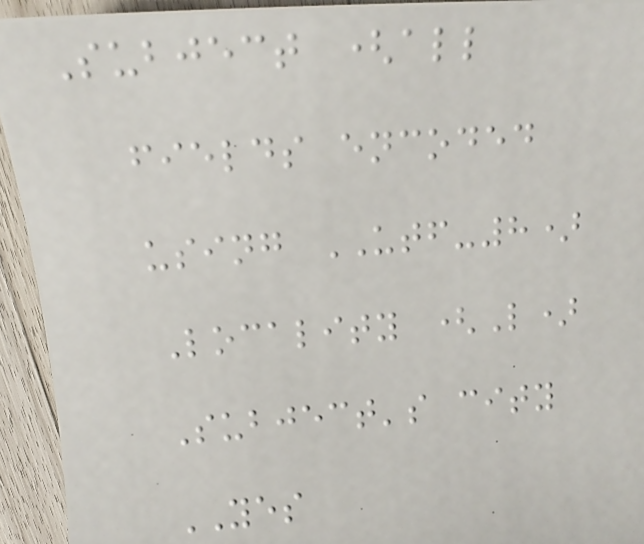Subject (all
fields encoded
using UTF-8)
Locality (L)
Subject's city
YES
